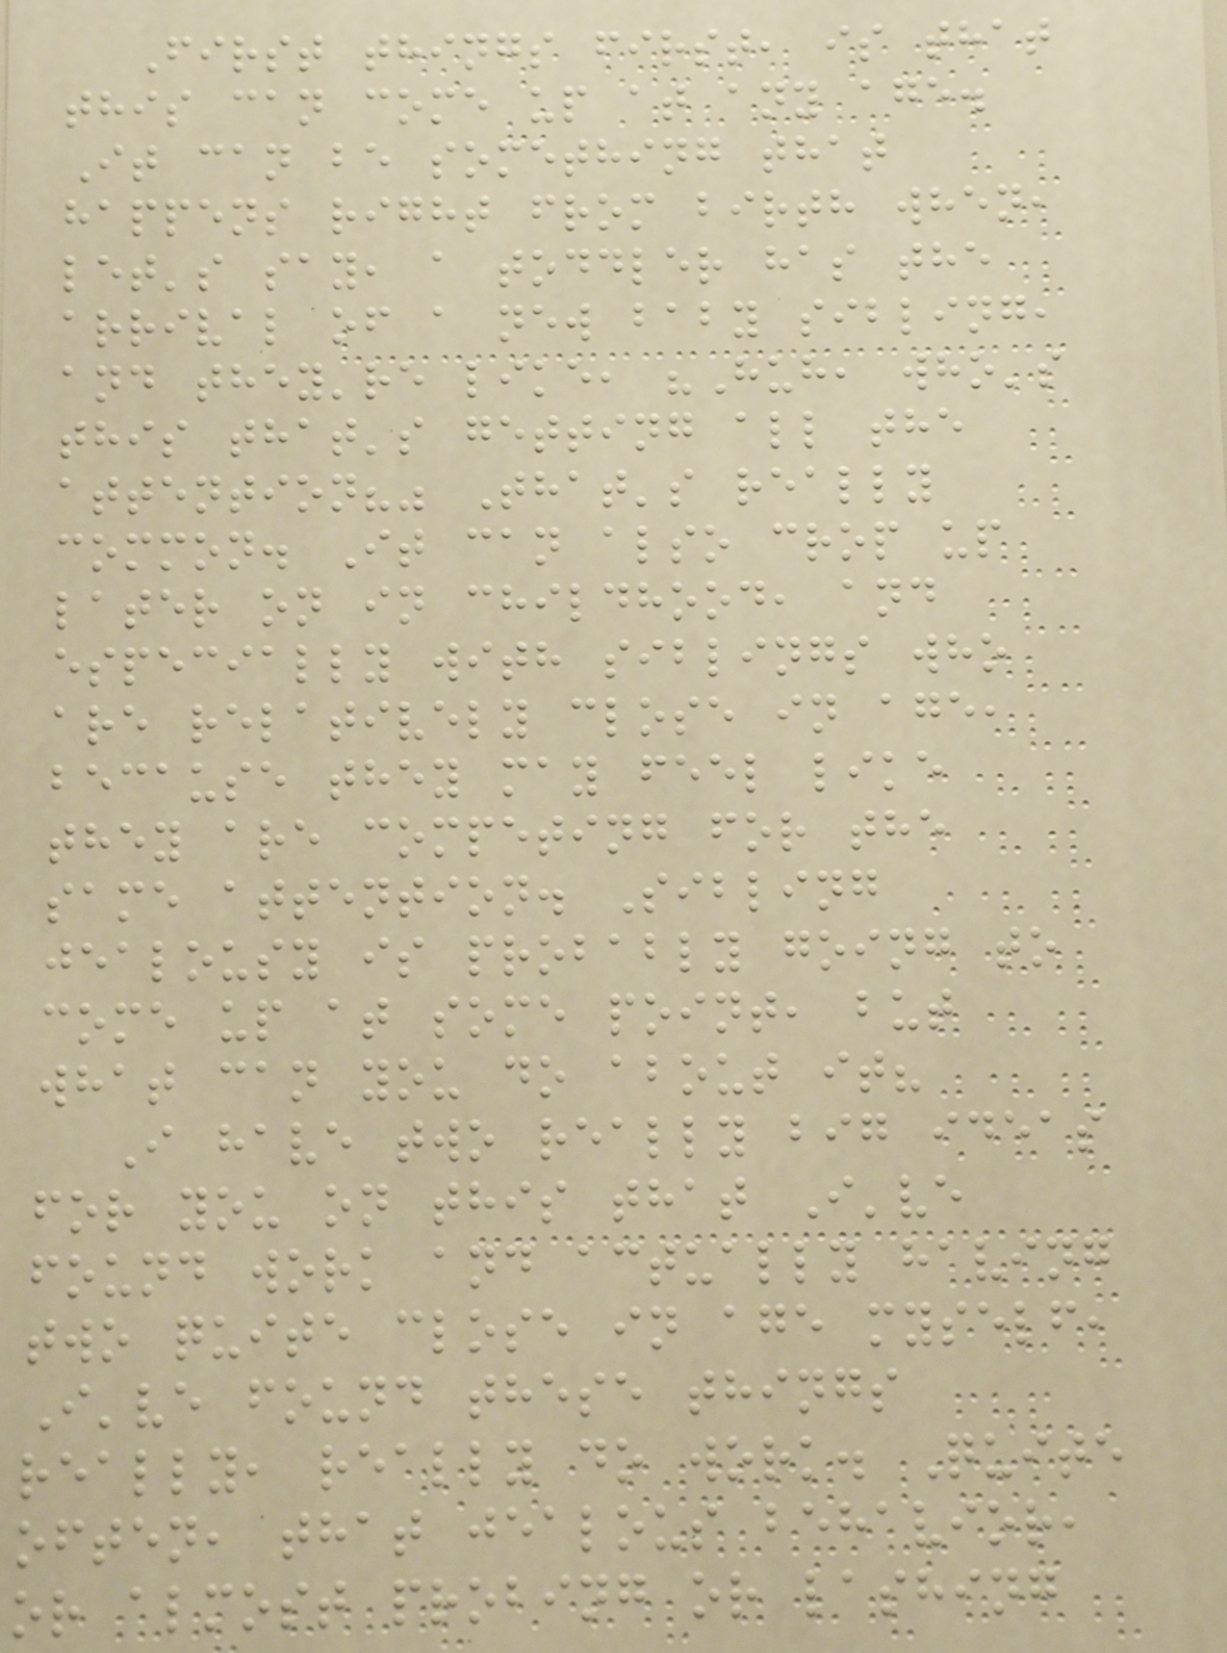First things first, is that
this can come up at any age.
It can be something that
happens right from birth when,
let's say, a toddler has the
arrival of a new baby sibling,
and they're like, "Huh, who's
this that's getting all the
attention?" That's really
common. It can also crop up
later on in childhood, and
especially with siblings who
are relatively close in age,
because they may feel like
they are competing for the
same attention. Sibling
jealousy is probably going to
come up at some point, but
what can you do about it?
I have two really big ideas
for you on this that I've
found work and actually having
two quite close in age myself,
I've found these things
really, really do work. Quite
often, that jealous behavior,
or almost probing or lashing
